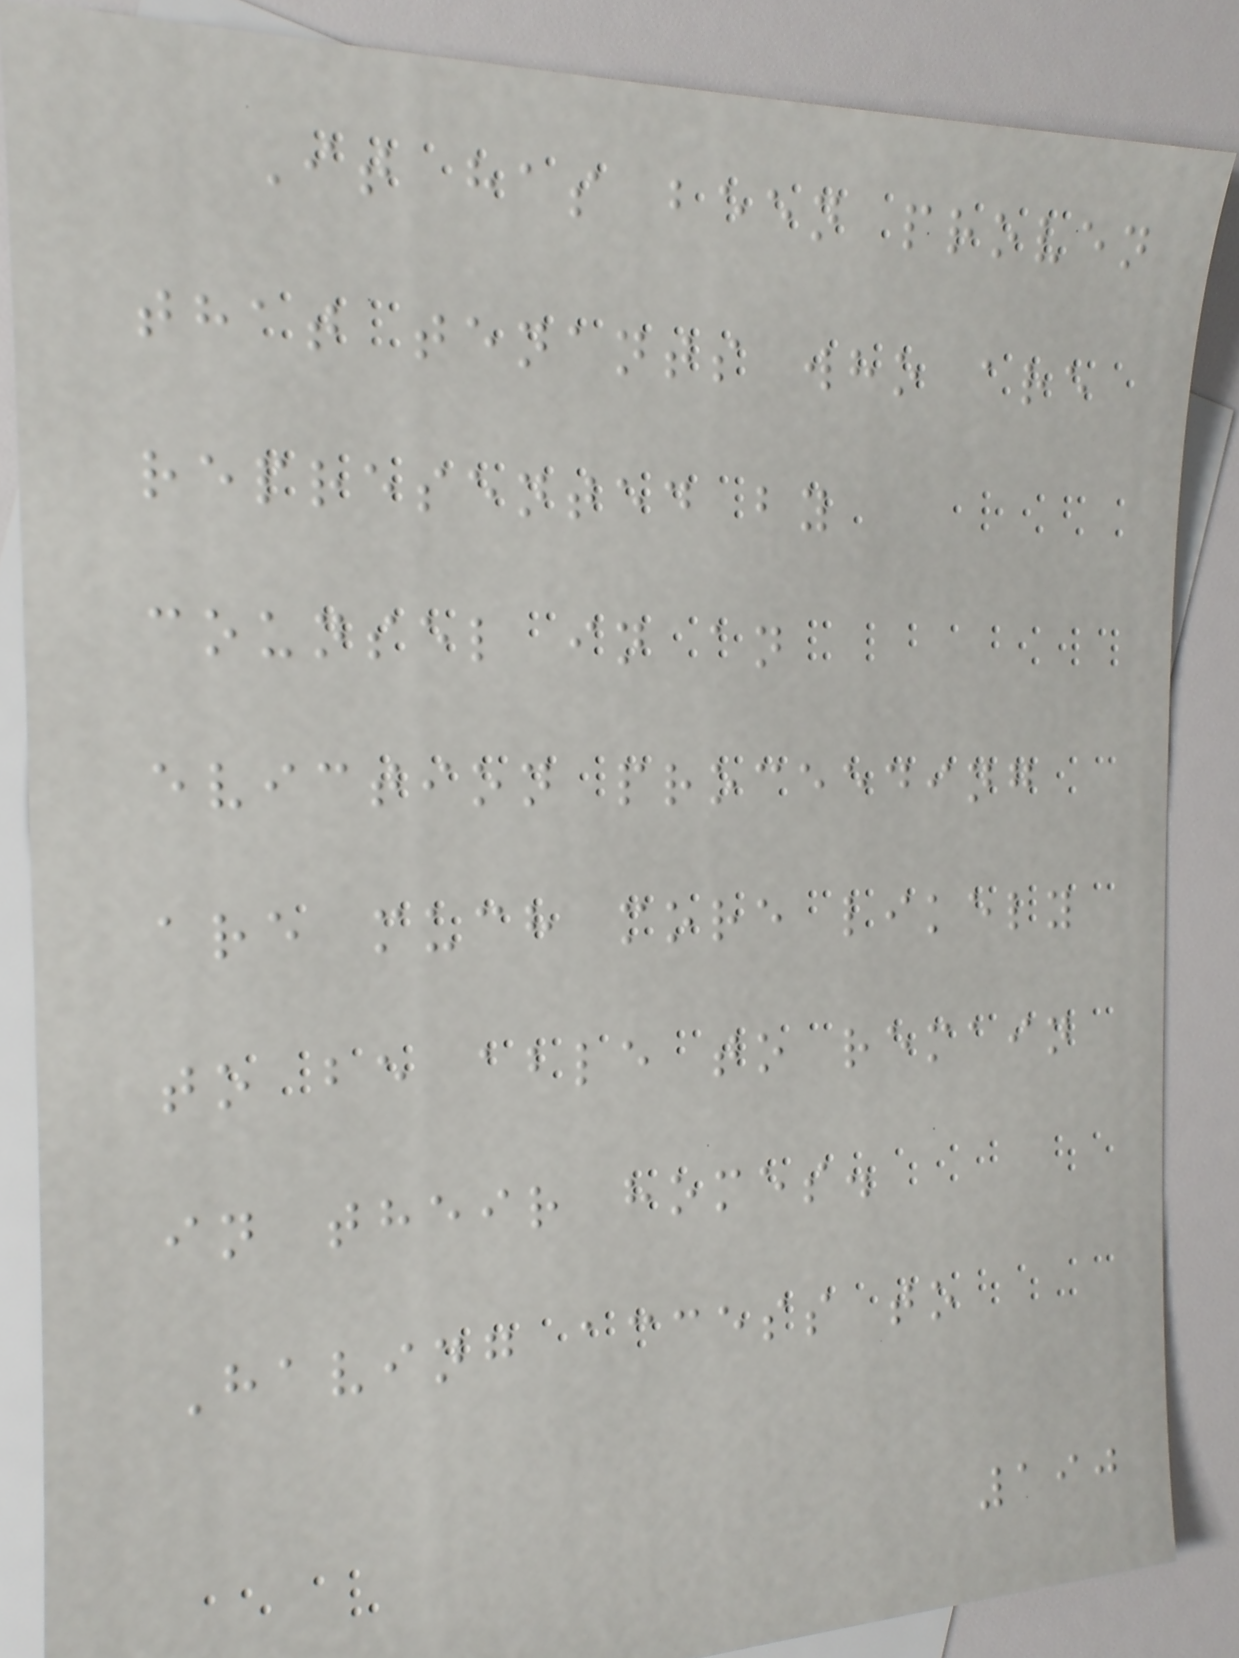It has been proven
that tenants who are
represented by
counsel in an
eviction proceeding
are much more likely
to be able to remain
in their homes.
Having access to
190
